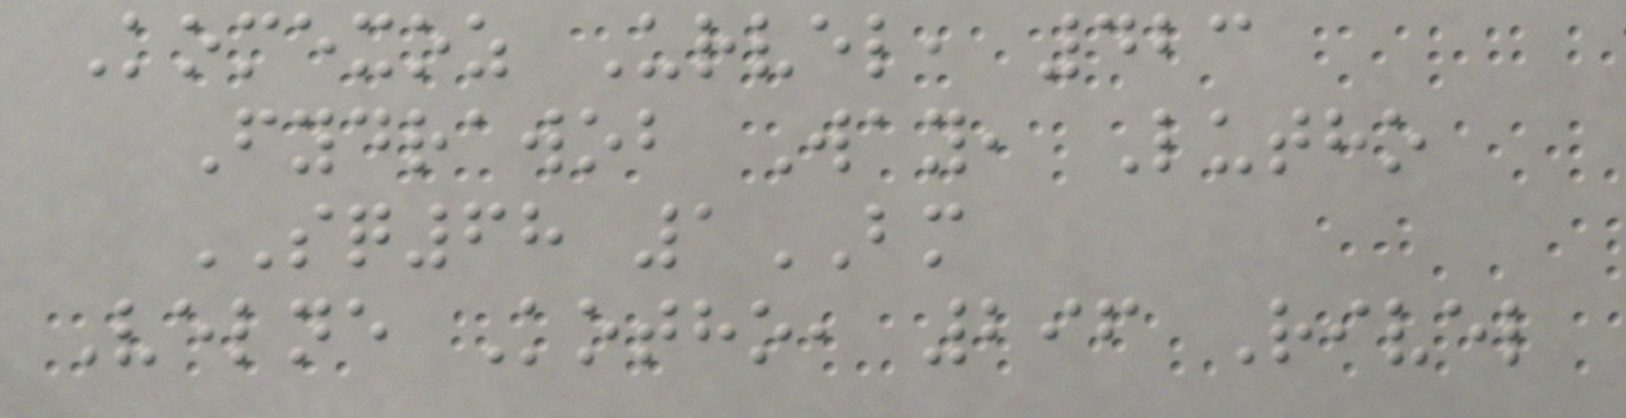Komexoz Urvel, 423
Fydrawob Way, Lutho
SQ68 1BM
Velne Kotho, 296 Rivel
